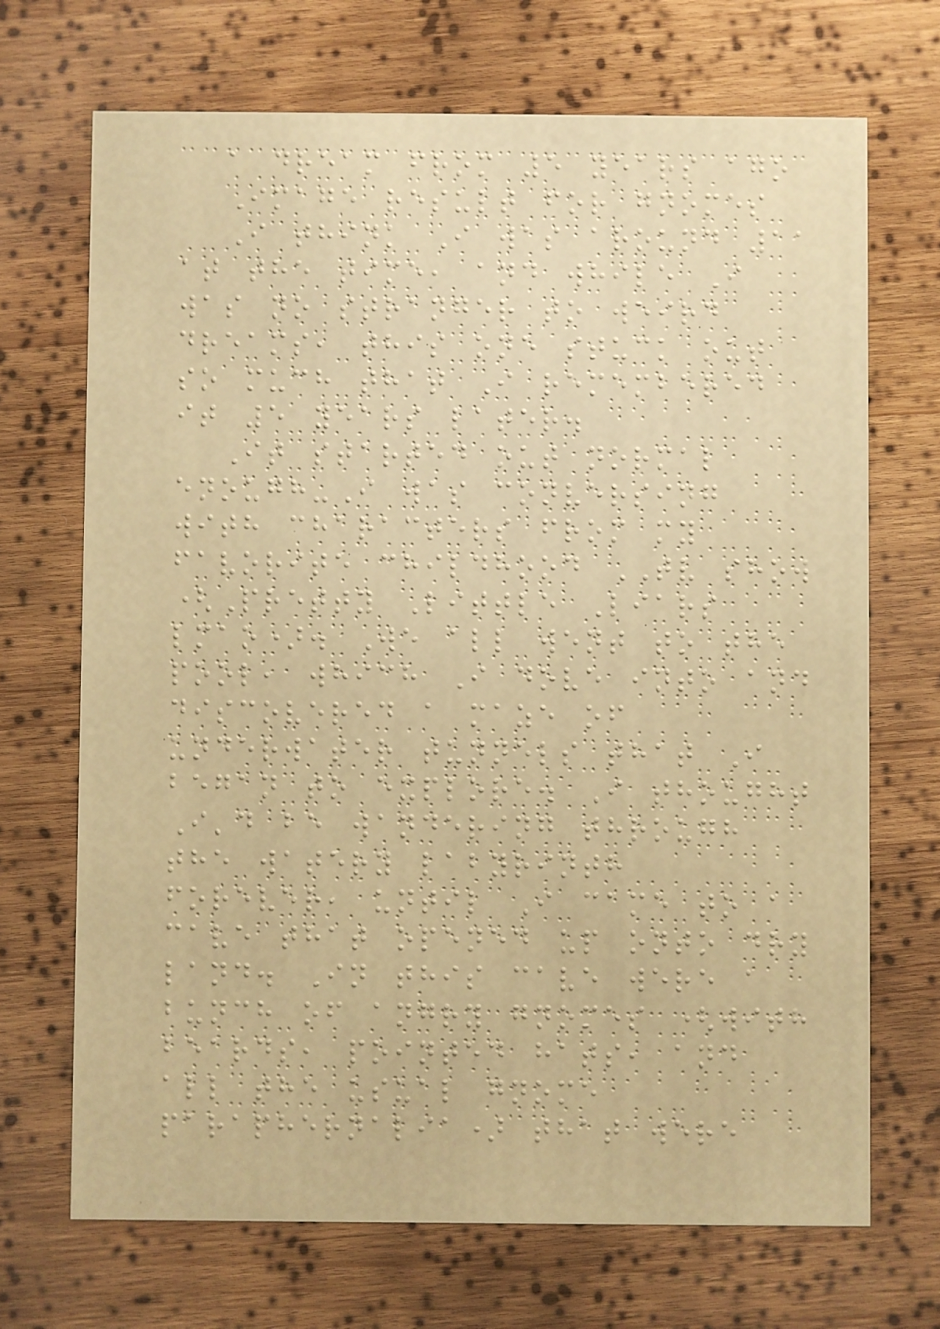a dream from 5 years ago
Image result for gnomes
I think I was around 11
at the time, and while I
was no stranger to weird
dreams, this one stuck out
so much that I remembered
it 5 years later.
It started out normal
enough-I was conversing
with characters from my
favorite childhood TV show
(Pretty Little Liars
lmao). We all went to the
pool, which I dove into and
discovered a maze of
underwater tunnels that I
began to explore. I thought
I'd be wandering through
the watery labyrinth
forever, until I came to a
cave that opened up onto dry
land. In this cave were a
bunch of angry gnomes (with
beards, pointed hats, and
all the usual gnome
paraphernalia) that were
